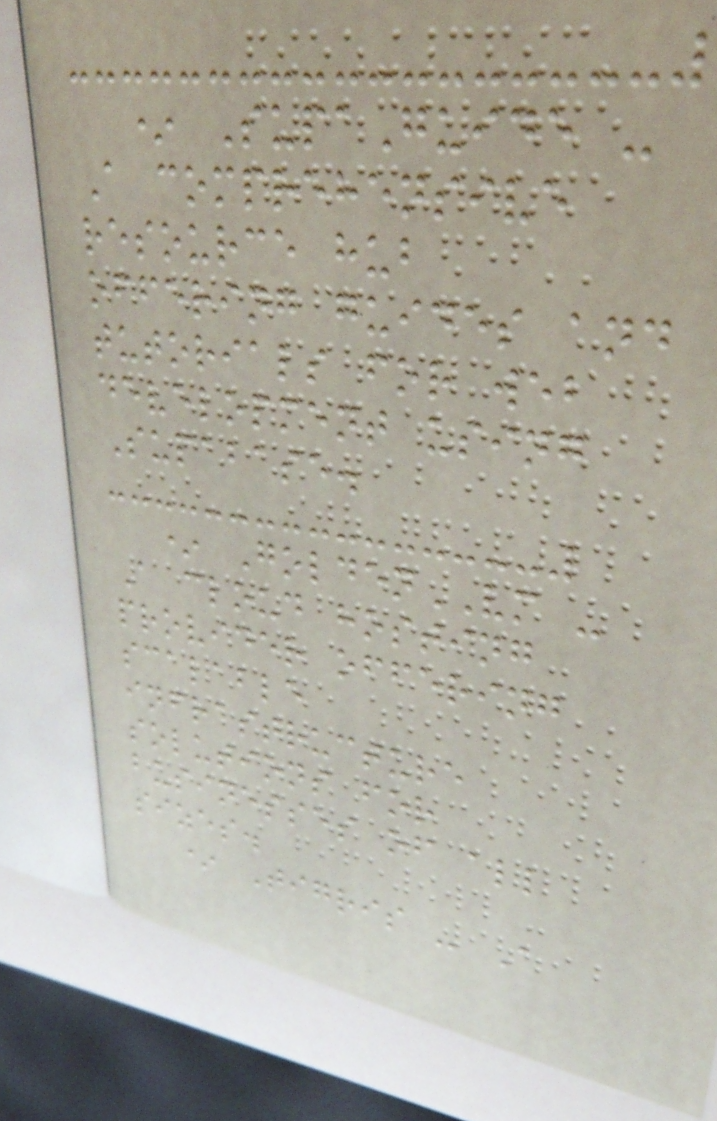* SupaGuide -
A comprehensive
resource hub
offering guides and
tutorials for web
development using
Supabase.
* GoldenVM -
A cloud hosting
provider offering
scalable
infrastructure
solutions for
businesses of all
sizes.
* Tigris - A
